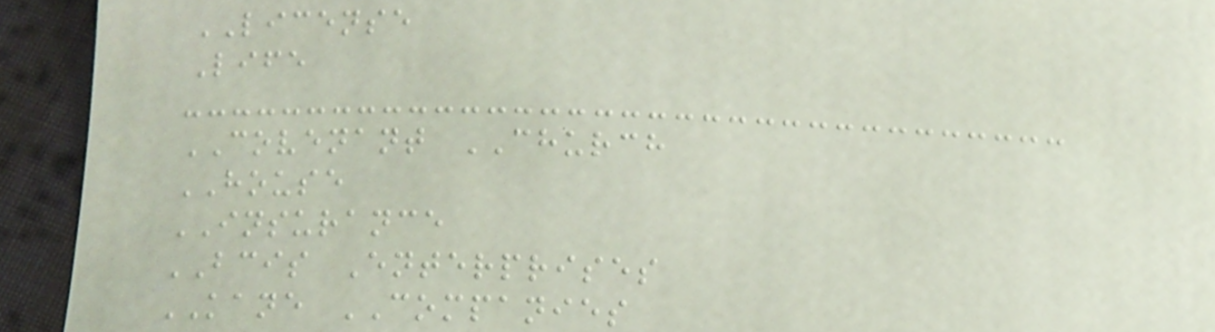LICENSE
Life
COVENANT CHURCH
HOUSE
INSURANCE
BCIS Enterprises
KANE COMPANIES
